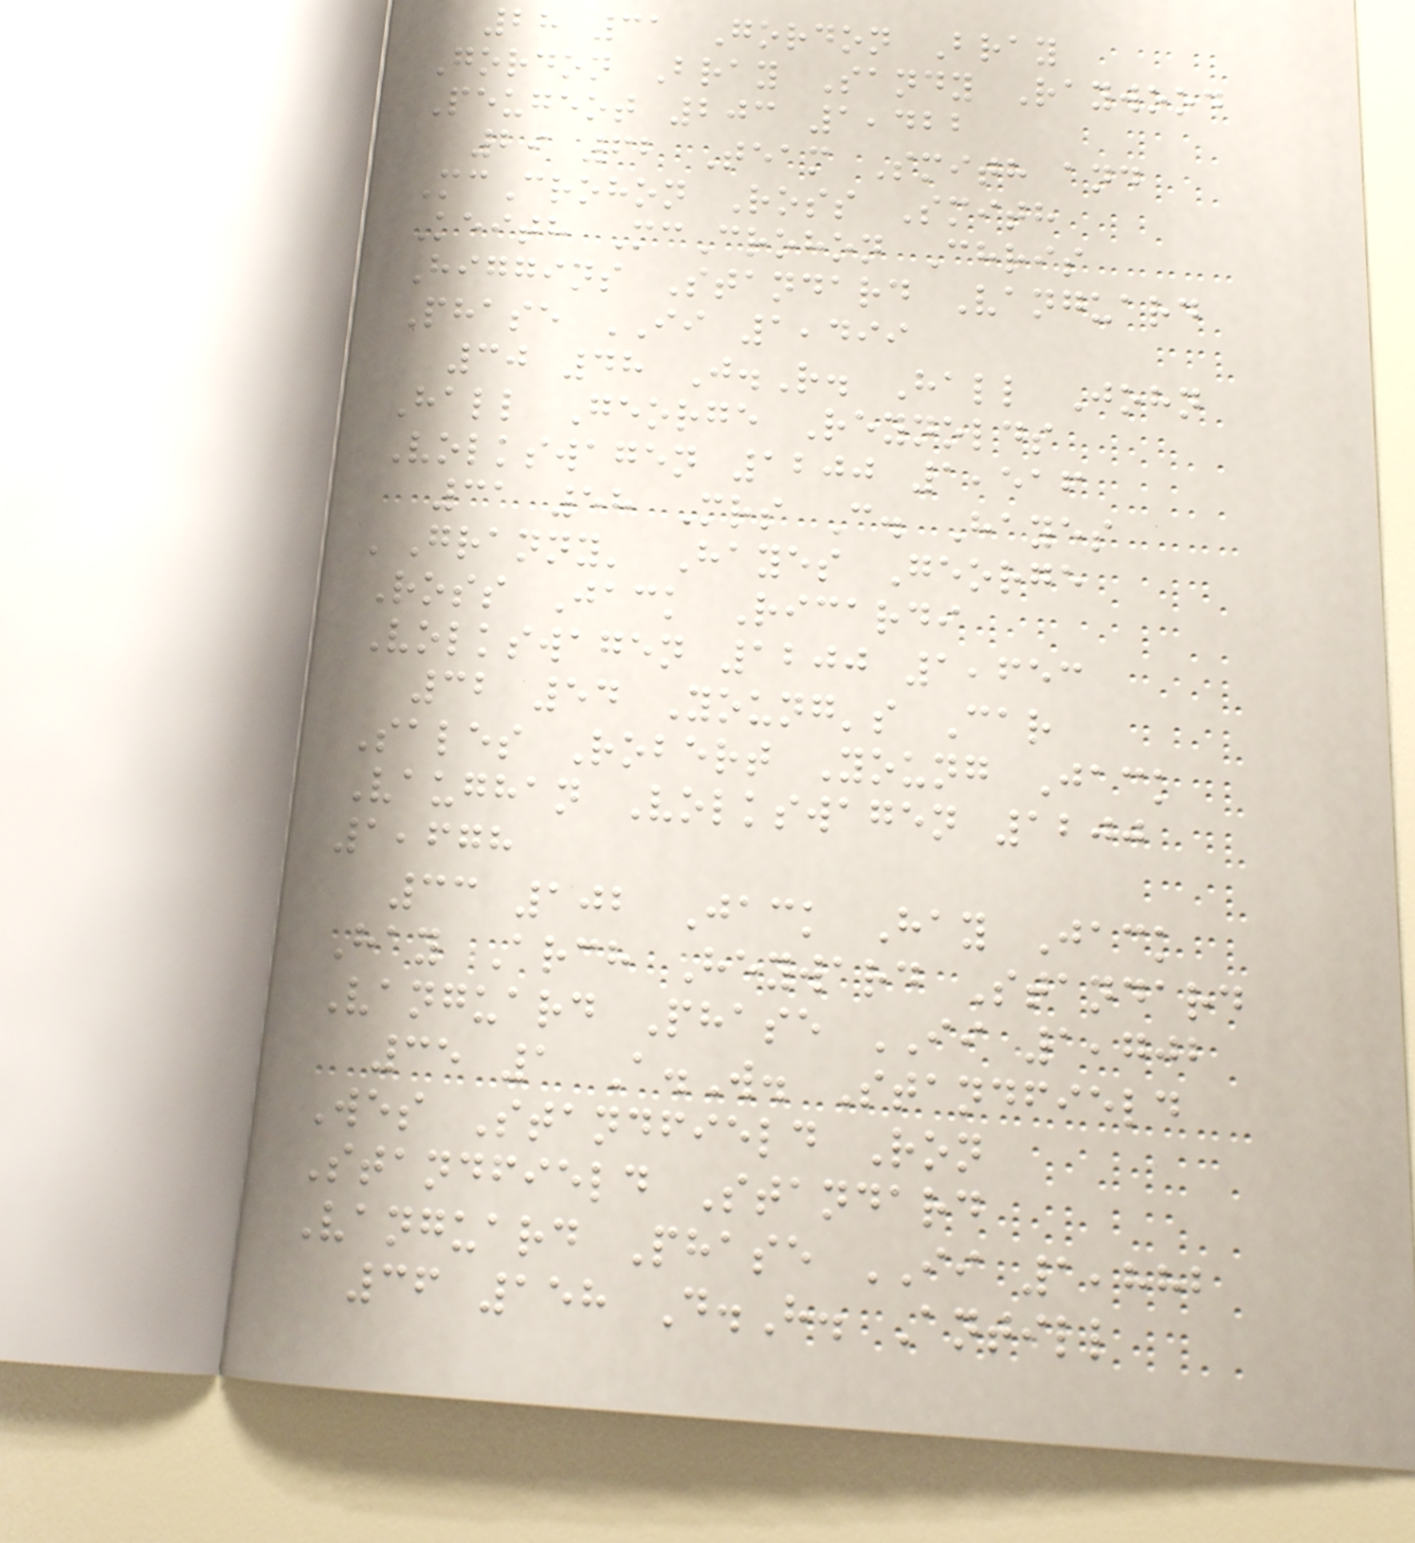28 31 Gordon Bray
Gordon Bray Sandy Raywood
Peugeot 203 1,422
29 62 Team Smith and
McCrohon Ross Smith
Keith McCrohon Chris
Higgins Standard Vanguard
Phase II 1,499
30 48 J.R. Hall John
Hall George Reynolds
Volkswagen 1200 1,516
31 58 Mrs C. Hayes
'Granny' Hayes George
Ross Jack Ricardi
Volkswagen 1200 1,653
32 54 Young's Car
Sales Robert Young Jack
Vaughan Volkswagen 1200
1,678
33 102 Jack Hay Jack
Hay Arch Heyward Standard
Vanguard Phase II 1,702
35 1 A.W. Standfield
Wes Standfield Ron
Standfield Standard
Vanguard Phase II 1,882
36 158 D.H. Antill
